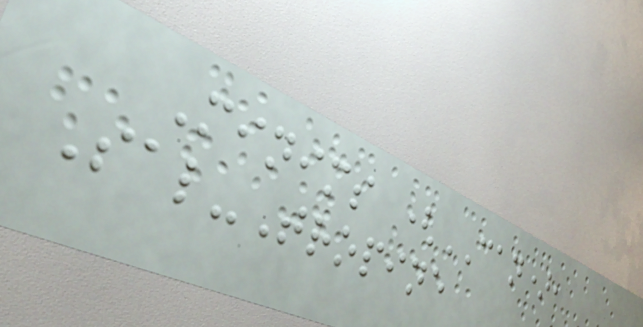Minims (CAN),
Sal-Tropine
